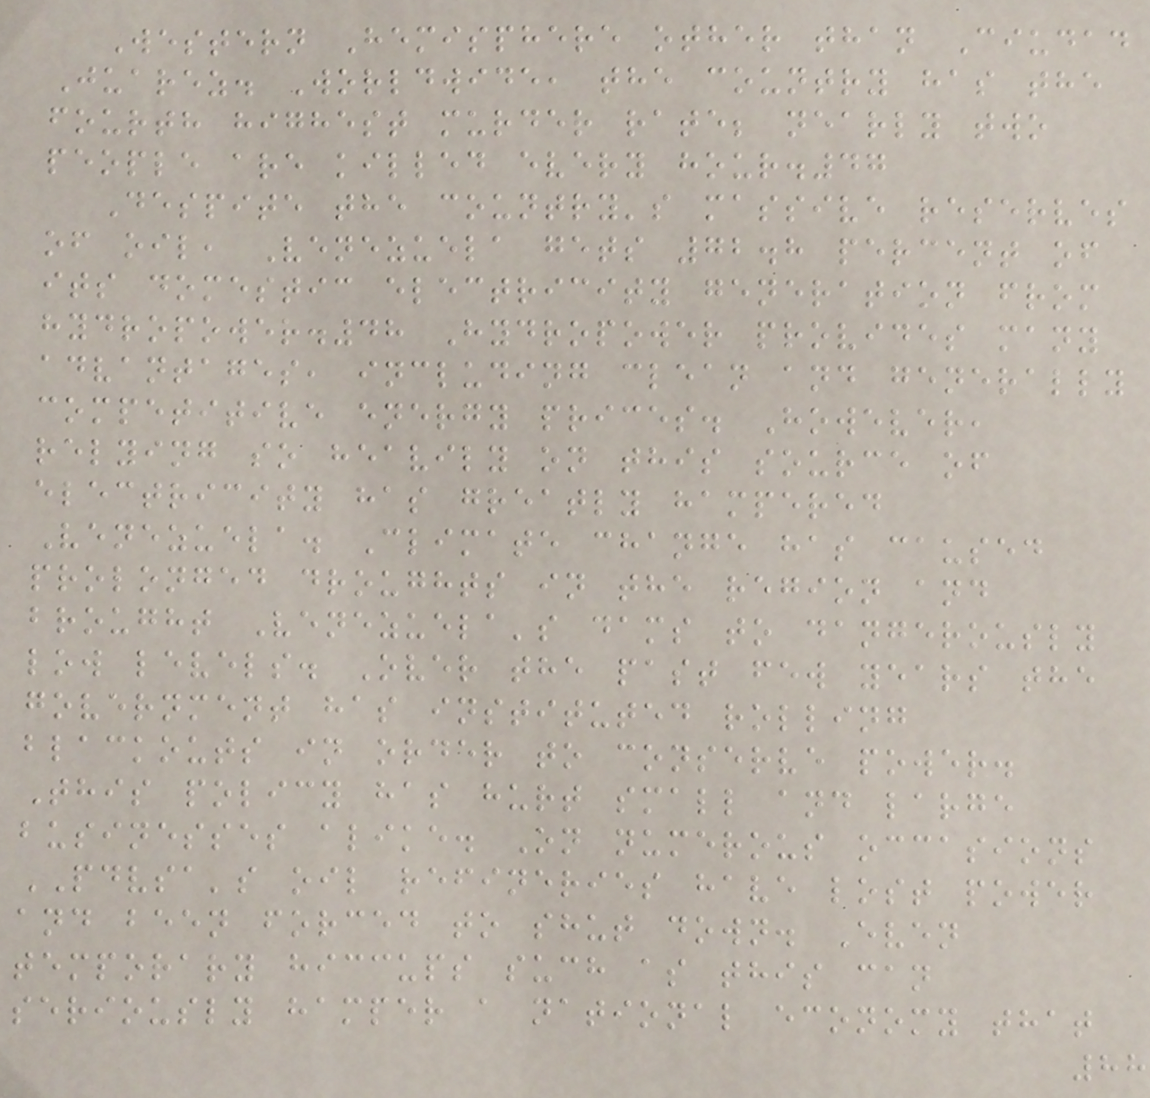Western Hemisphere other than Ciudad
Juarez. Worldwide, the country has the
fourth highest murder rate; nearly two
people are killed every hour.47
Despite the country's massive reserves
of oil, Venezuela gets 72.8 percent of
its domestic electricity generation from
hydropower.48 Hydropower provides many
advantages, including clean and generally
competitive energy prices. However,
relying so heavily on this source of
electricity has greatly hampered
Venezuela. Climate change has caused
prolonged droughts in the region and
brought Venezuela's dams to dangerously
low levels. Over the past few years the
government has instituted rolling
blackouts in order to conserve power.
This policy has hurt small and large
businesses alike. On numerous occasions
PDVSA's oil refineries have lost power
and been forced to shut down. Even
temporary hiccups such as this can
seriously hamper a national economy that
88
